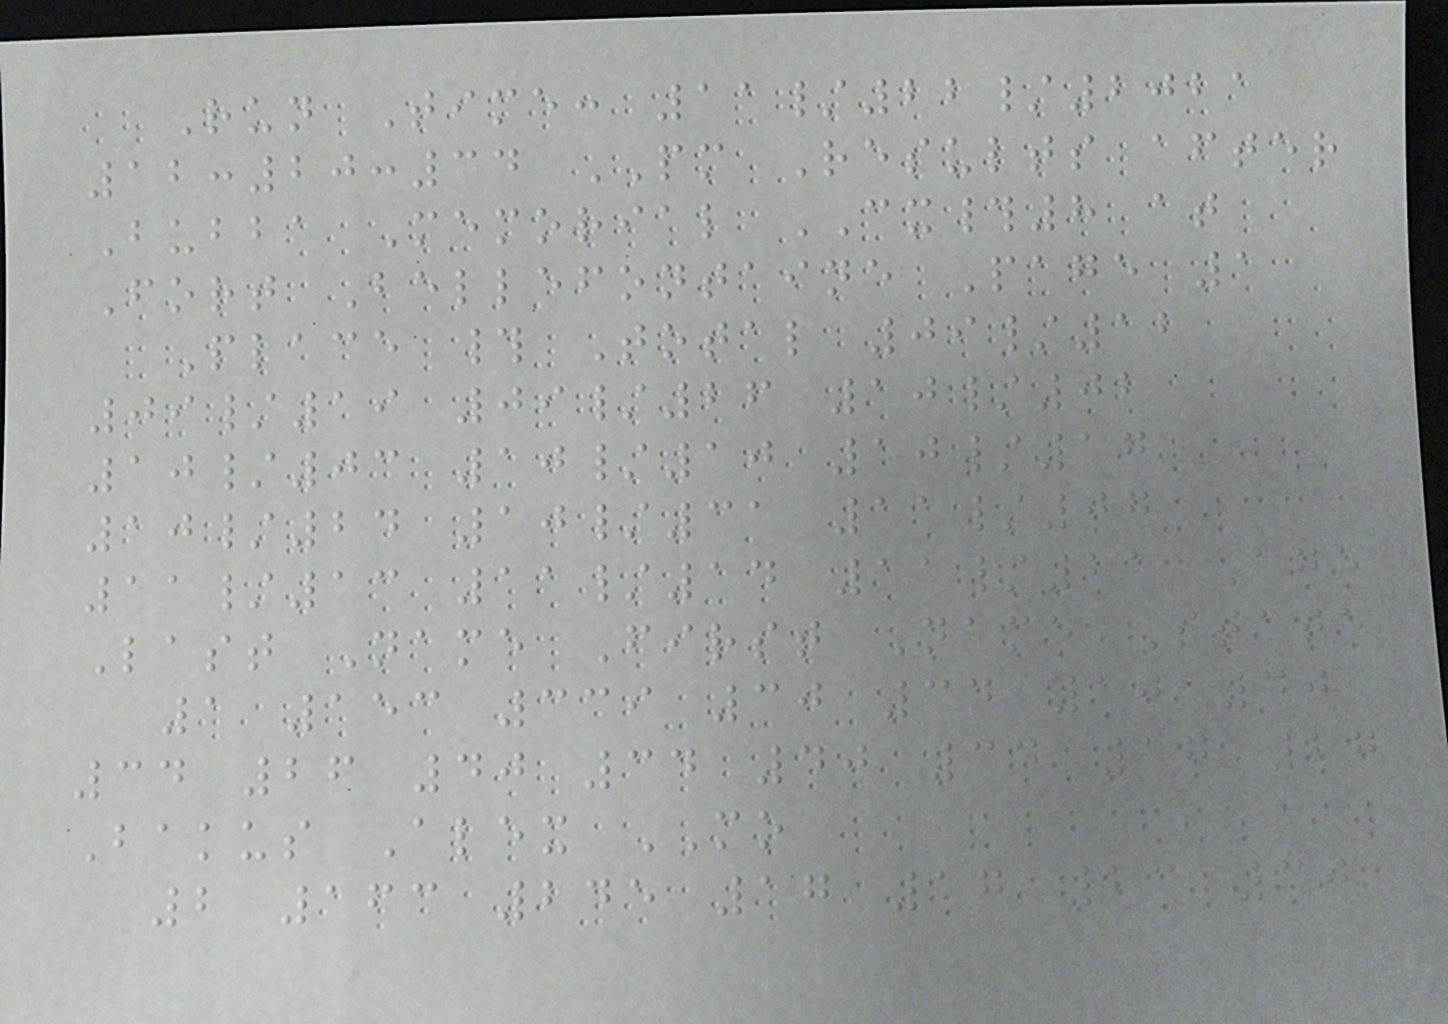Run Time: 11/22/2021
12:20:34 PM Results after
Bubba Memorial CX#8 at
Fort Bellefontaine Page 1
Place # Total 09/12
09/19 09/26 10/02
10/03 10/10 10/17
10/24 10/31 11/07
11/13 11/14 11/21 Age
Last Name First Name State
1 153 339 30 34 10 40
34 26 40 34 40 34 17 27
Bakus Alex MO
2 163 245 17 17 23 30
